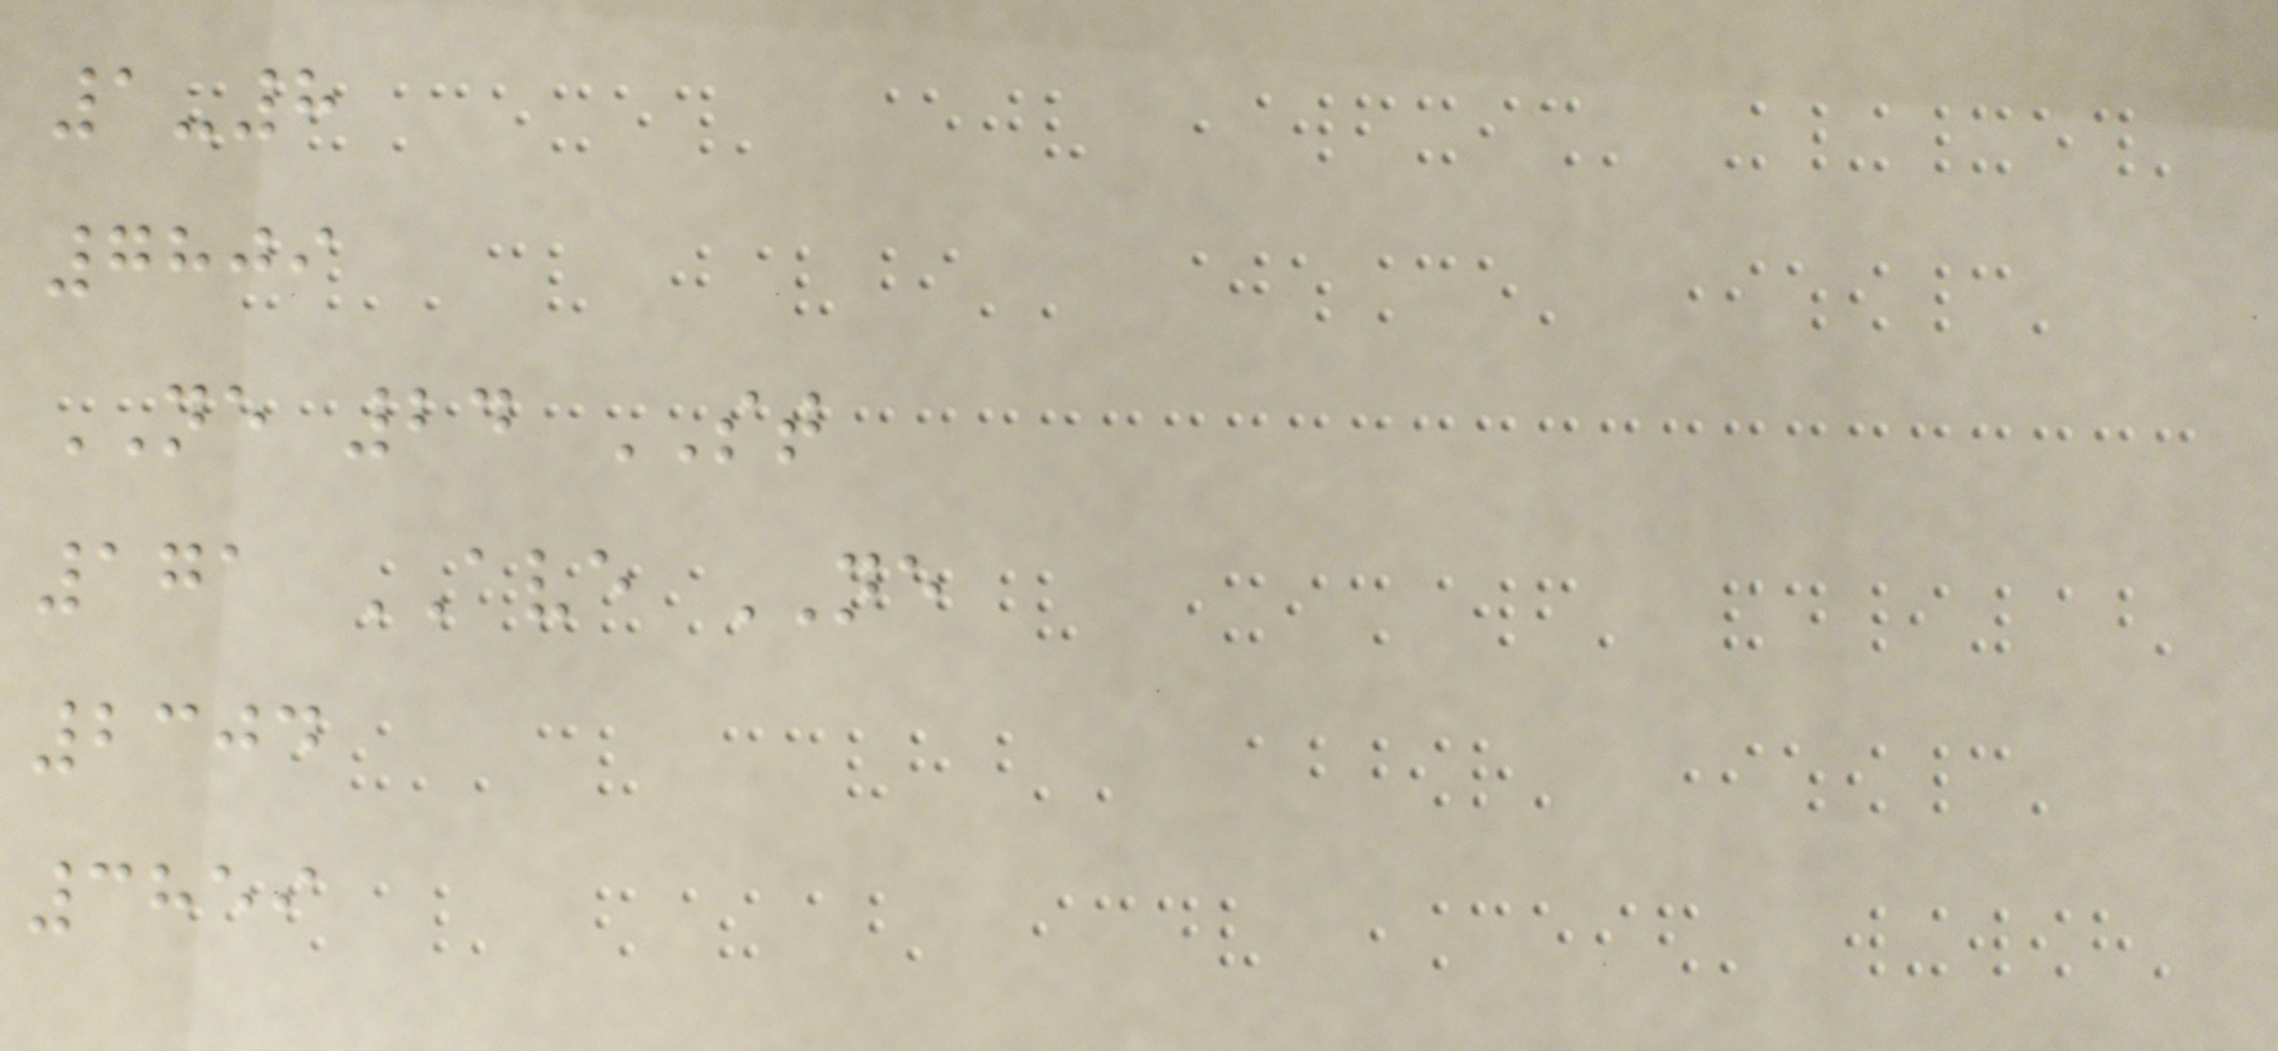1-8
7809
NE 24 ST
171 AVE NE
2304
3859
